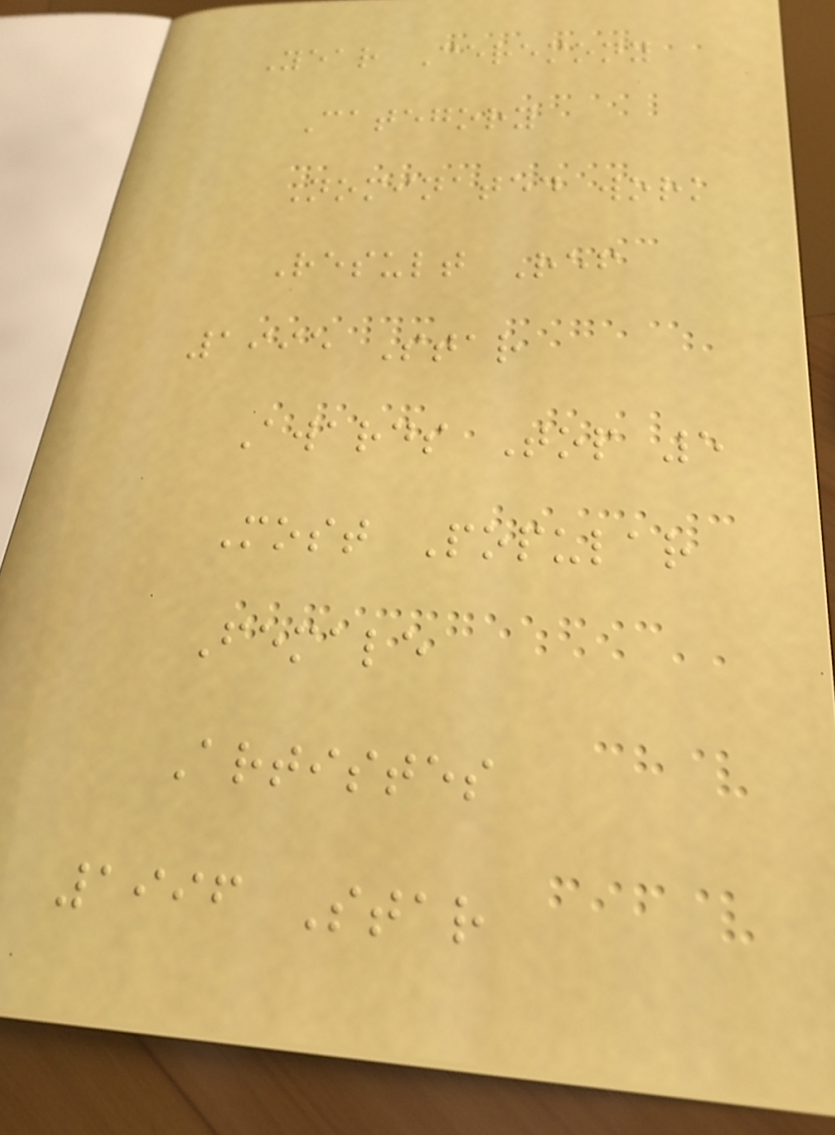Year Ceremony
Category
Nominated work
Result Ref
1995 Star
Awards Top 5
Most Popular
Female
Artistes
1996 Star
